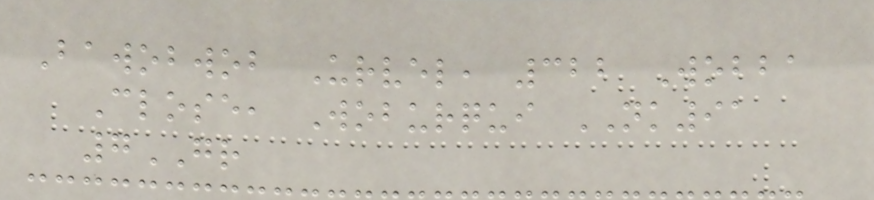Bawobwob Urvel, 322 Wobba
Close, Woburqui NK91
7GR
